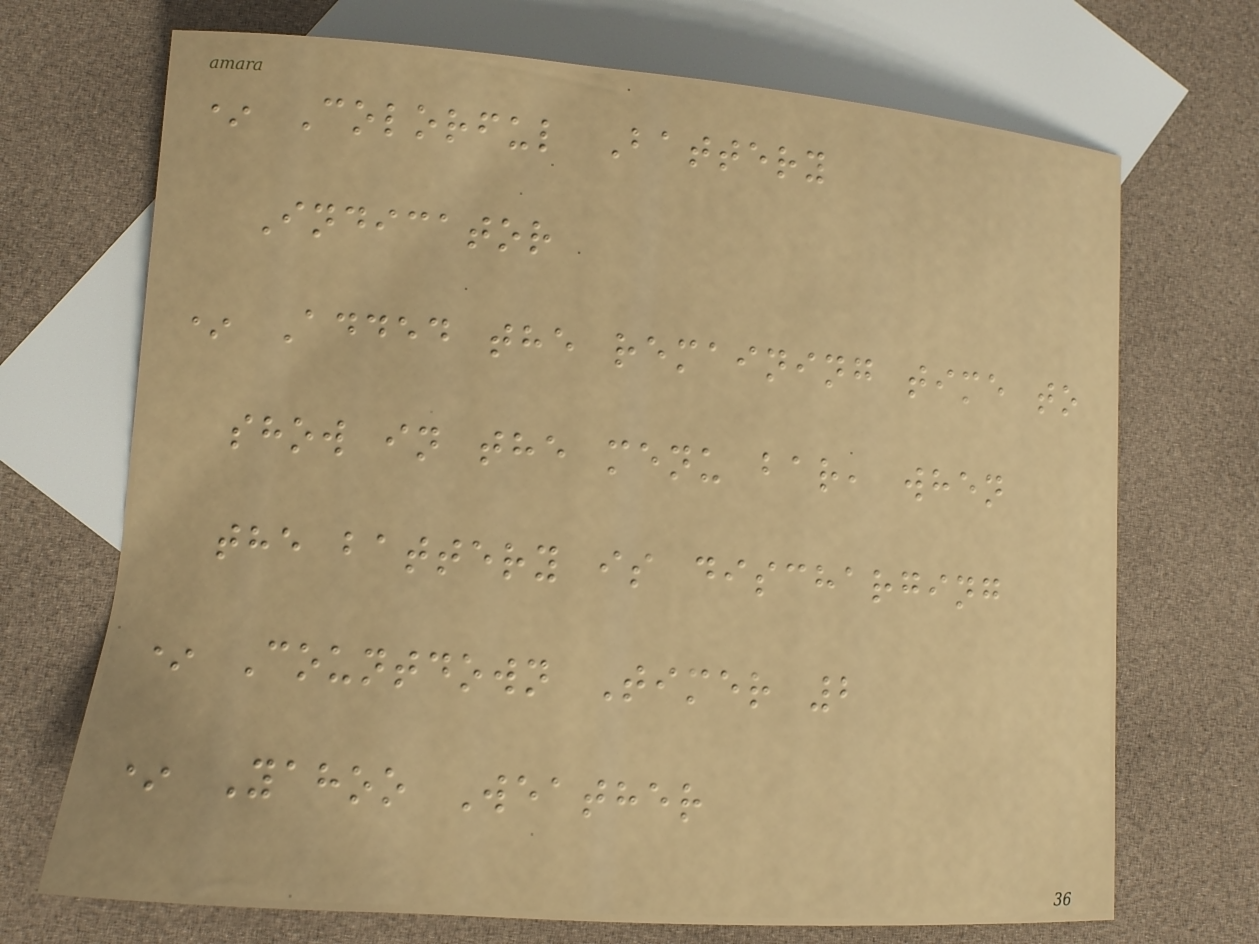* Colorful Battery
Indicator
* Added the remaining time to
show in the menu bar, when
the battery is discharging
* Countdown Timer 2
* Yahoo Weather
